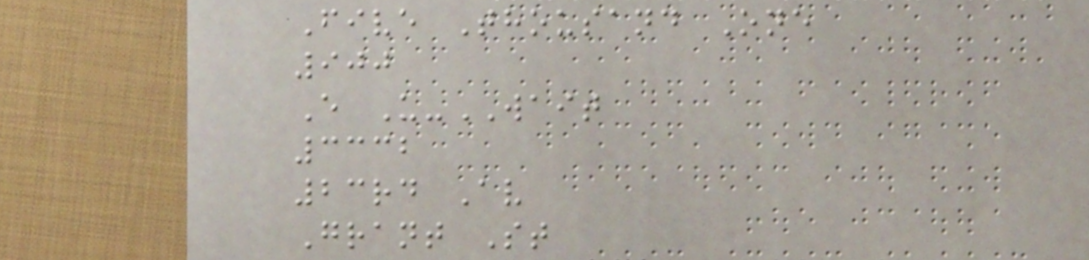Five Thousand One
900
E U-WAIT
3332
23rd Av
Grant St
